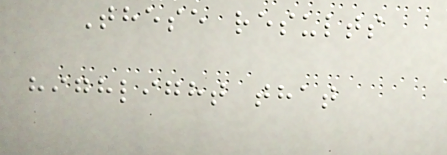These results
highlight that
